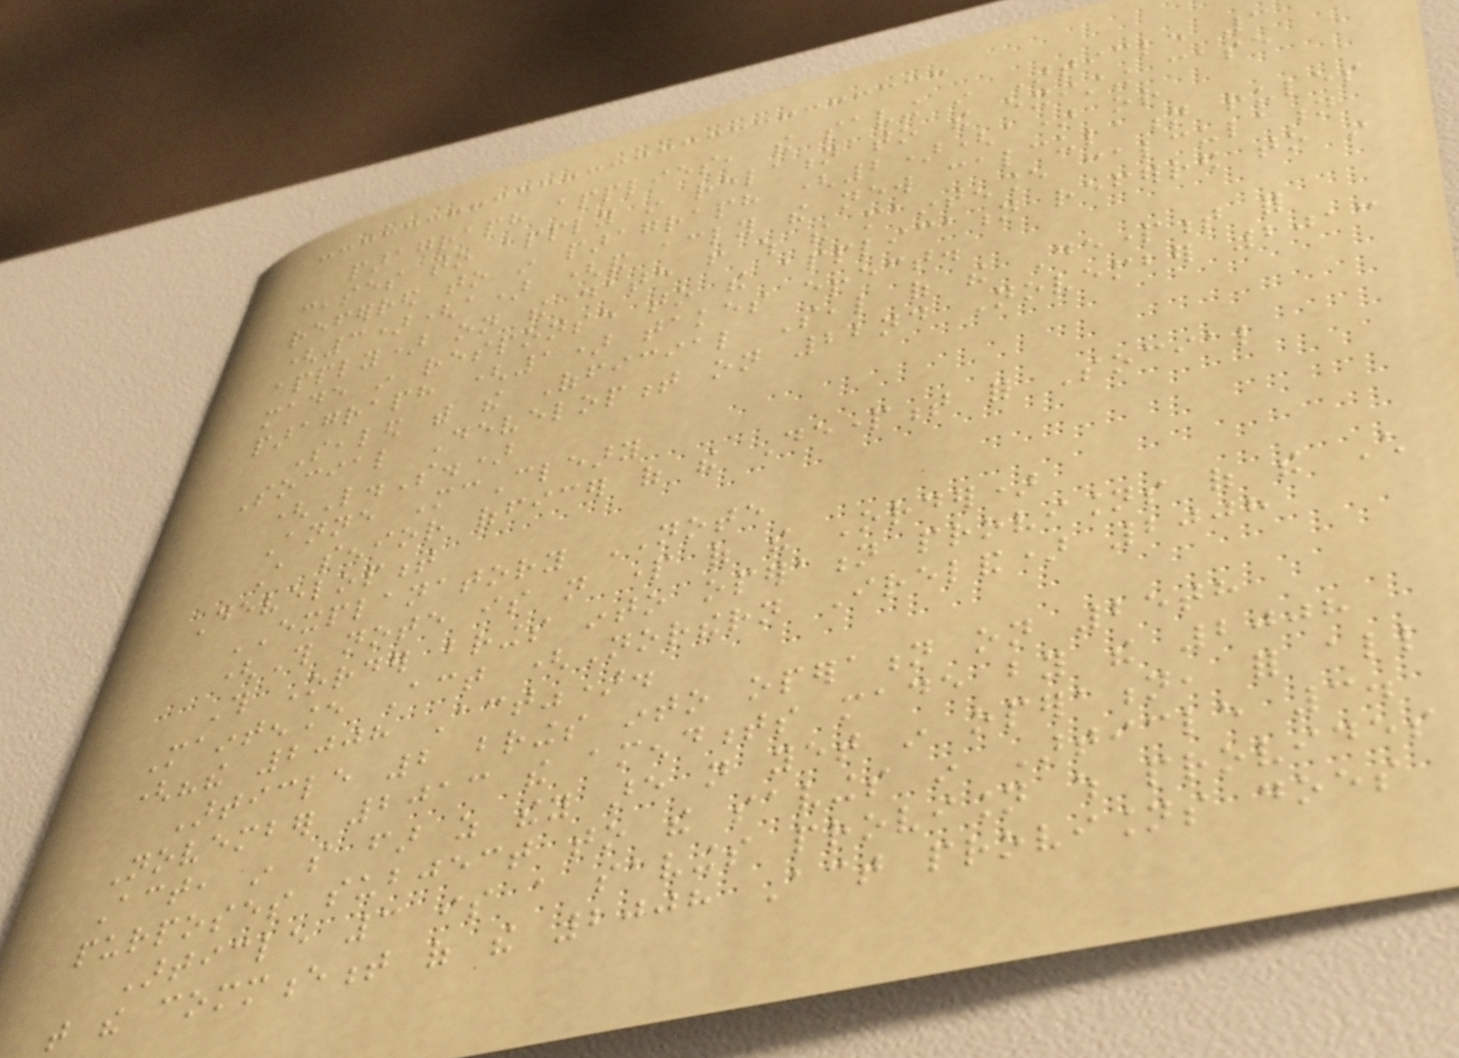paragraph applies, the saving in Article 3
ceases to apply in relation to the existing case
referred to in paragraph (2)(a) or
(3)(a) (and accordingly the new calculation rules
apply) on the date from which the maintenance calculation
made in response to the application referred to in
paragraph (1) takes effect.
Sealed with the Official Seal of the Department for
Social Development on 22nd November 2013
(L.S.)
Anne McCleary
A senior officer of the Department for Social
Development
EXPLANATORY NOTE
(This note is not part of the Order)
This Order brings into operation provisions of the Child
Maintenance Act (Northern Ireland) 2008
("the 2008 Act").
Article 2 brings into operation on 25th
November 2013 the amendments made by the 2008
Act, in so far as they are not yet in operation, for all
purposes subject to the savings in Article 3.
Article 3 is a savings provision which provides
that the commencement of the 2008 Act provisions does
